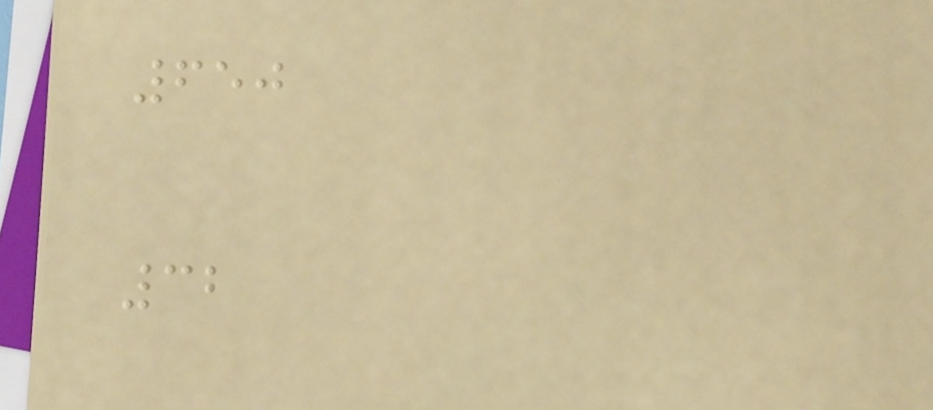650
32
